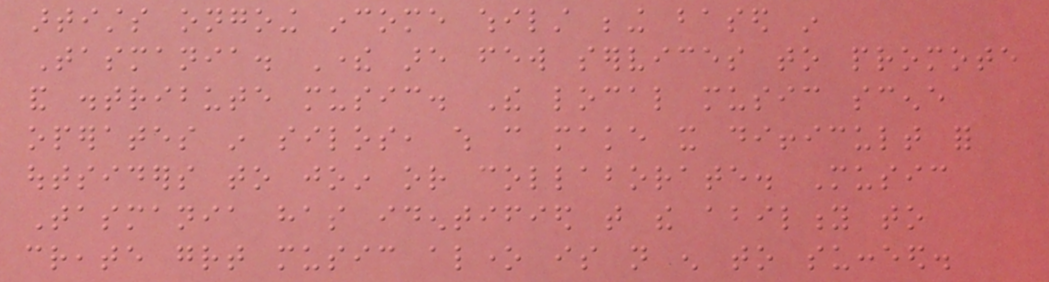artists ongoing income whilst being based in
Tasmania. There are few services to promote
and distribute music. The local music scene
operates in silos, which can make it difficult for
outsiders to join or collaborate. Music
Tasmania has identified that the ability to
create great music alone is not enough to succeed.
